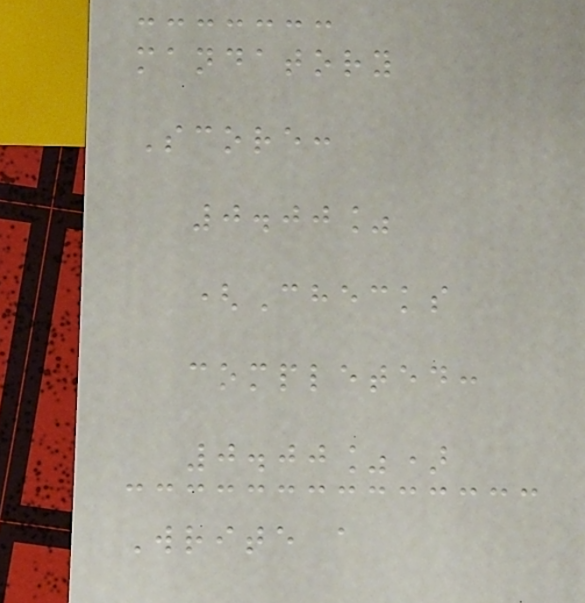mandatory
Score:
0.00%
(Checks
completed:
0.00%)
Write a
